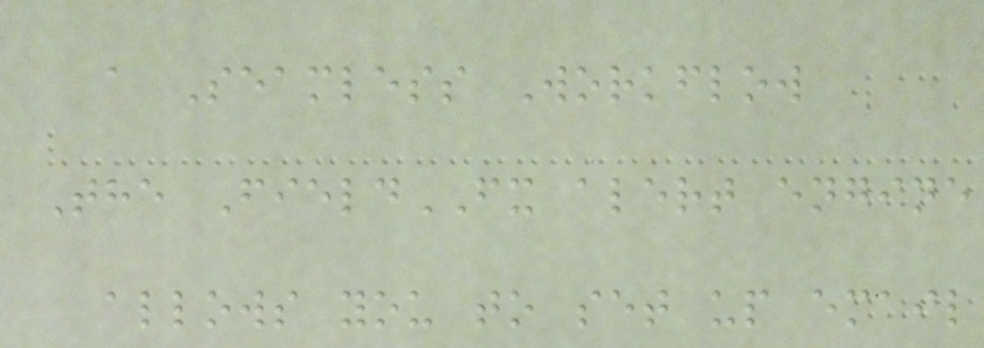a Seamless Workflow
The FieldFX alert engine
allows you to set up email
